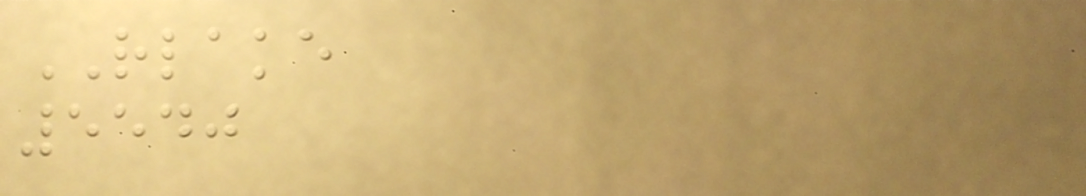RLAKE
5540
